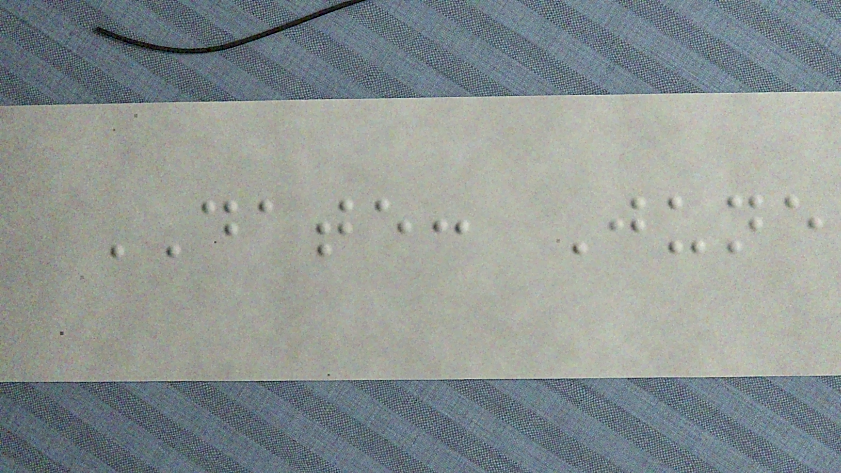DATE: June
